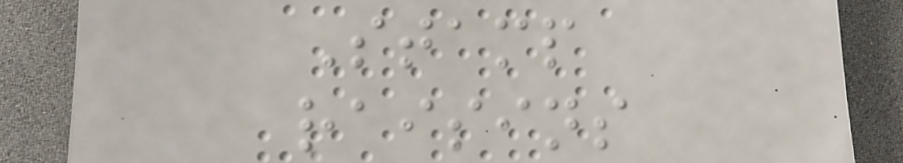Stamp
raisins
